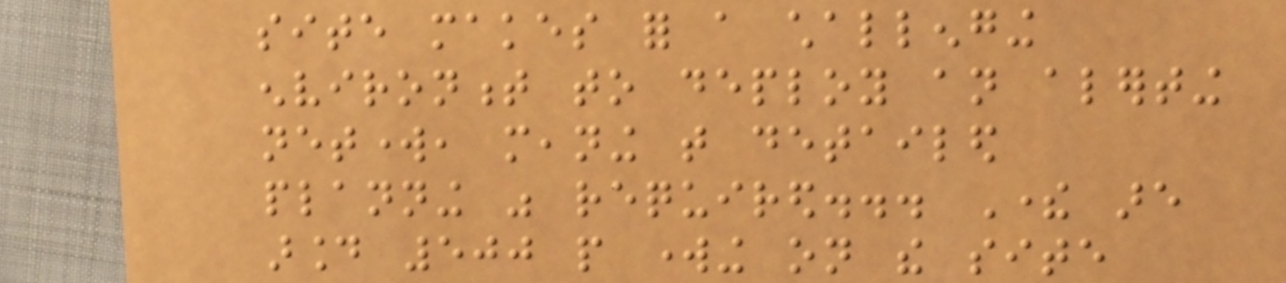site makes for a challenging
environment to deploy an alerting
network, meaning that detailed
planning was required... There are
around 500 people working on the site
